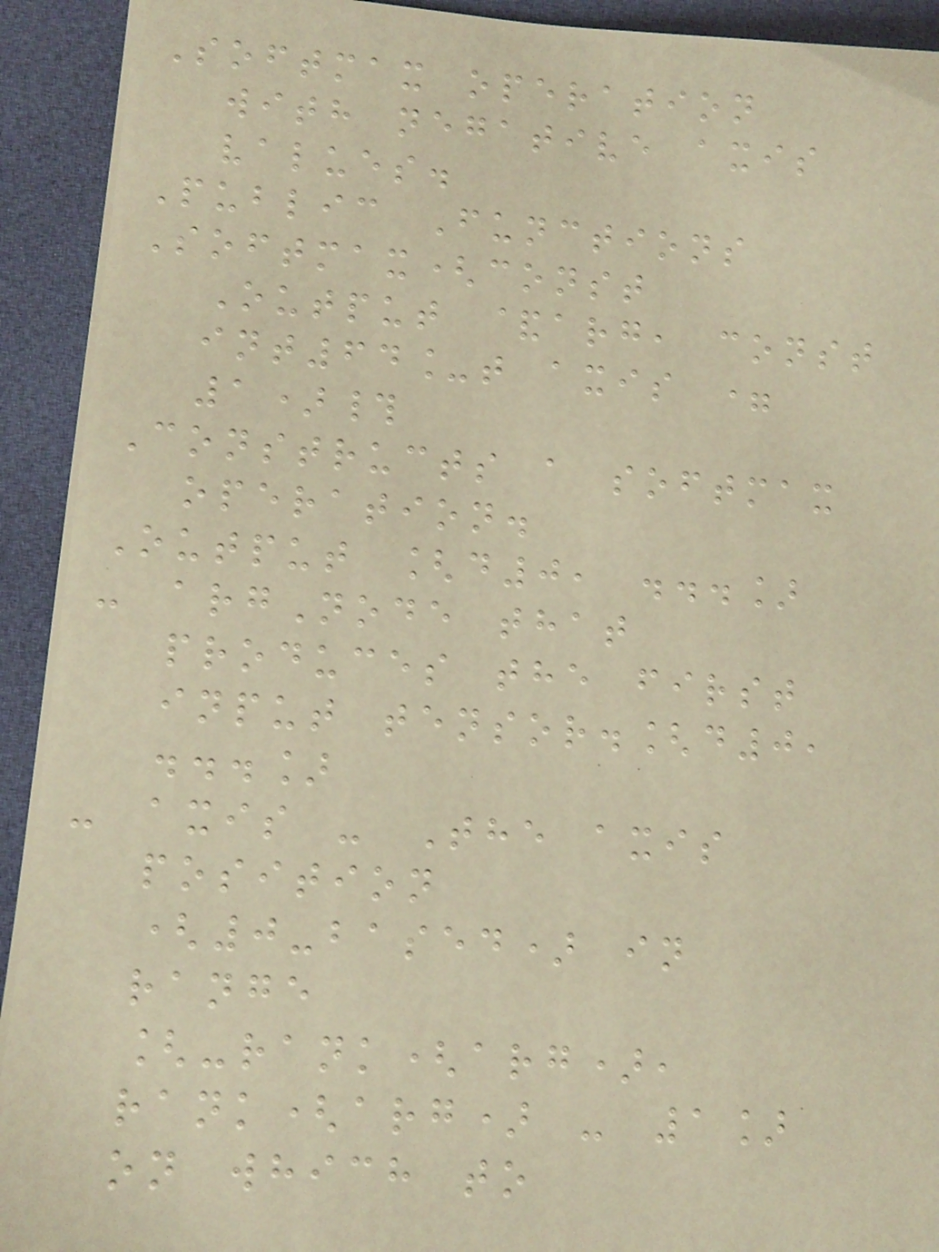Softmax operation
with negative axis
values.
Public Functions
Softmax(const
Output &arg, const
int64_t axis =
1)#
Constructs a softmax
operation.
Output [d0, ...]
- argNode that
produces the first
input tensor.[d0,
...]
- axis - The axis
position
(0-based) in
range
[-rank(arg),
rank(arg) - 1]
on which to
